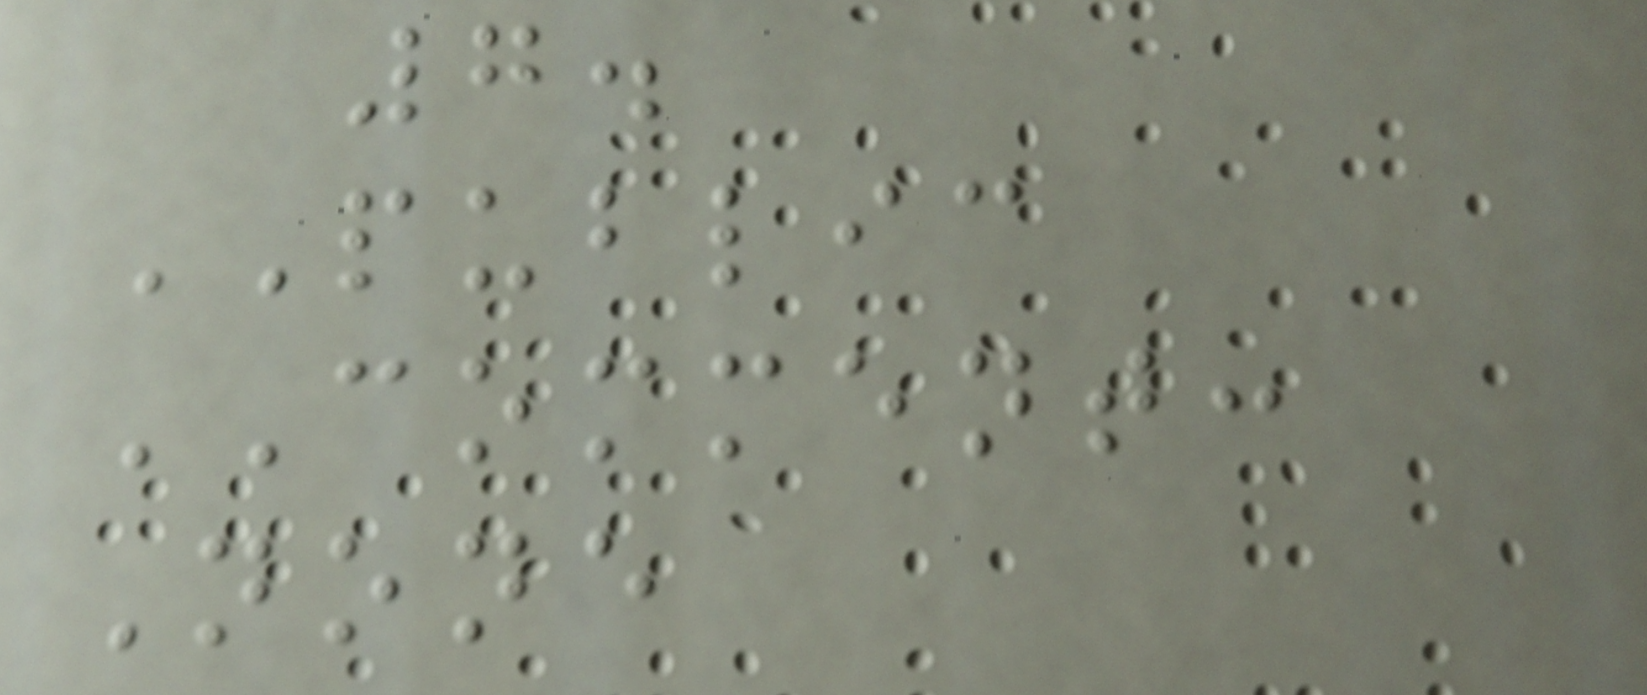7.
PUBLIC
COMMENT:
None
